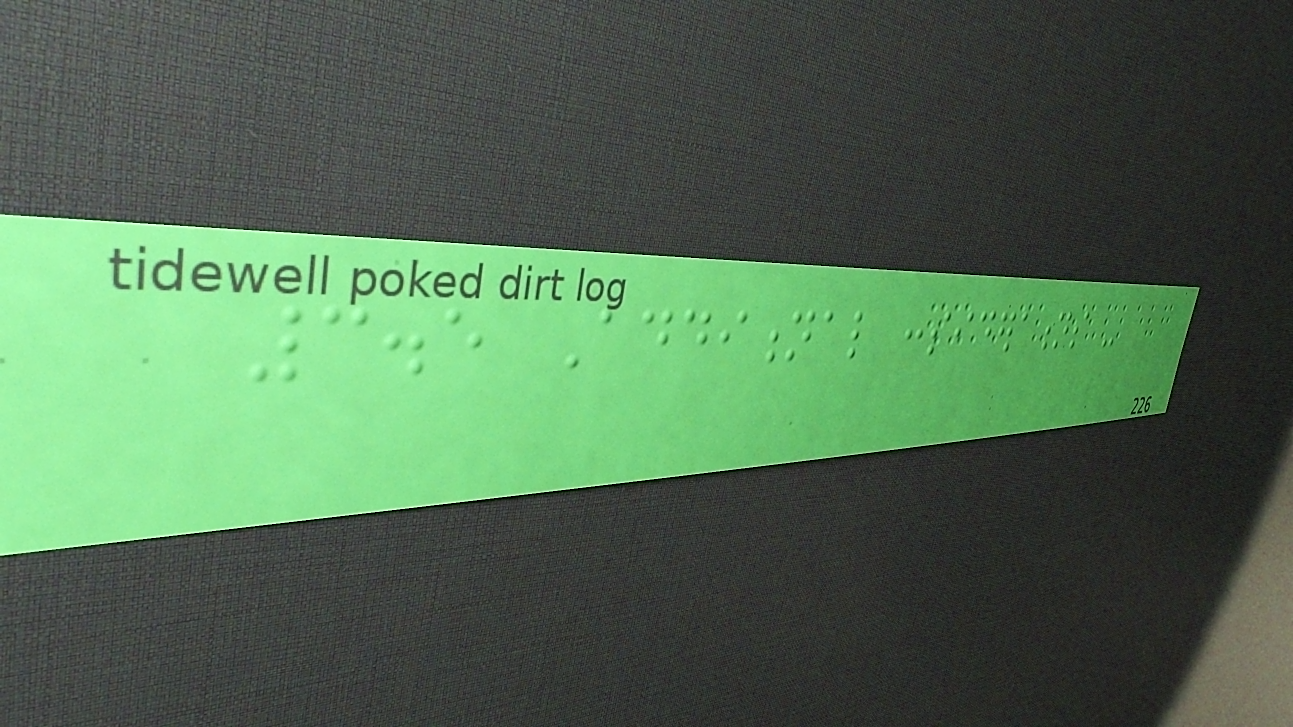3.5 Additional considerations -
